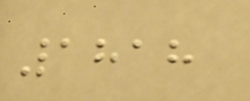1818
